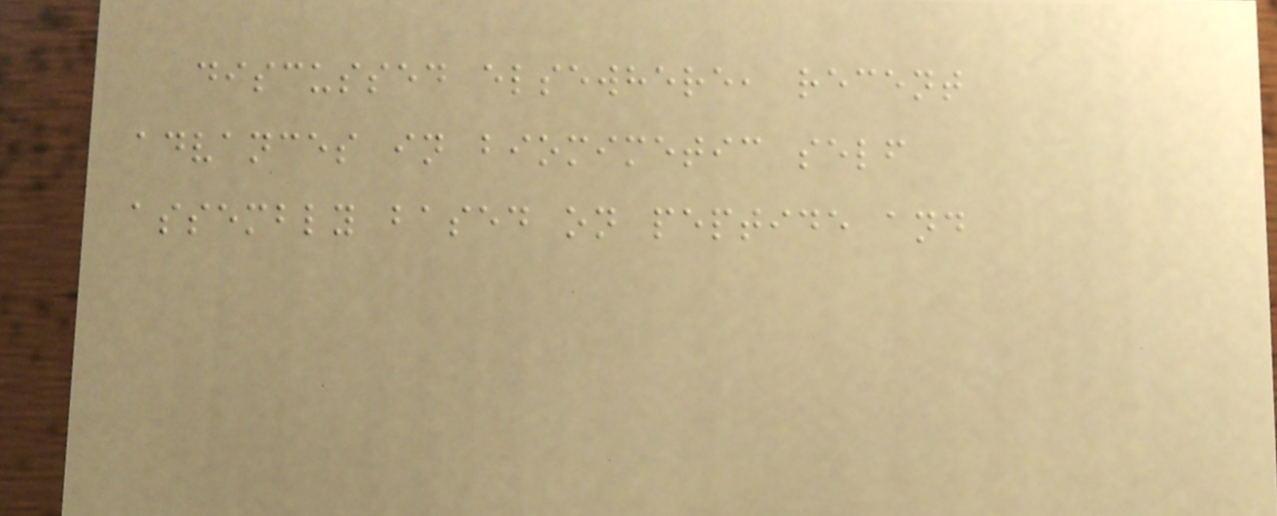discussed elsewhere, recent
advances in biomimetic self
assembly based on peptide and
